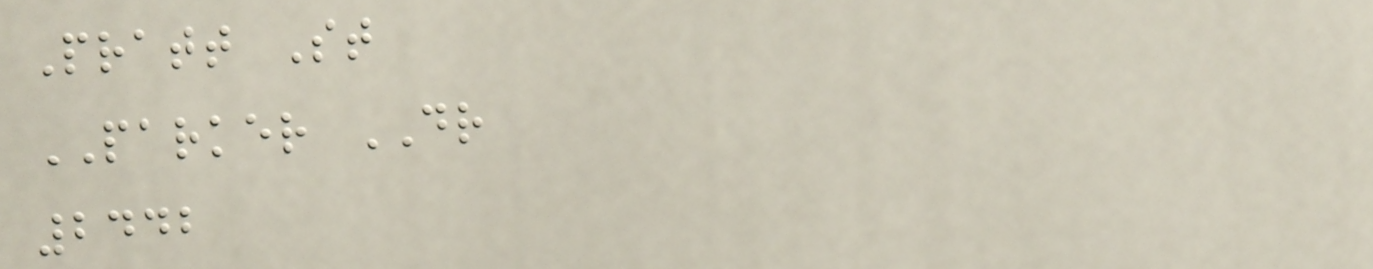Pratt St
PARKER DR
2442
